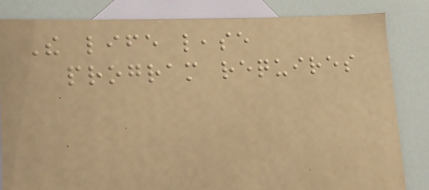The life lease
program requires
